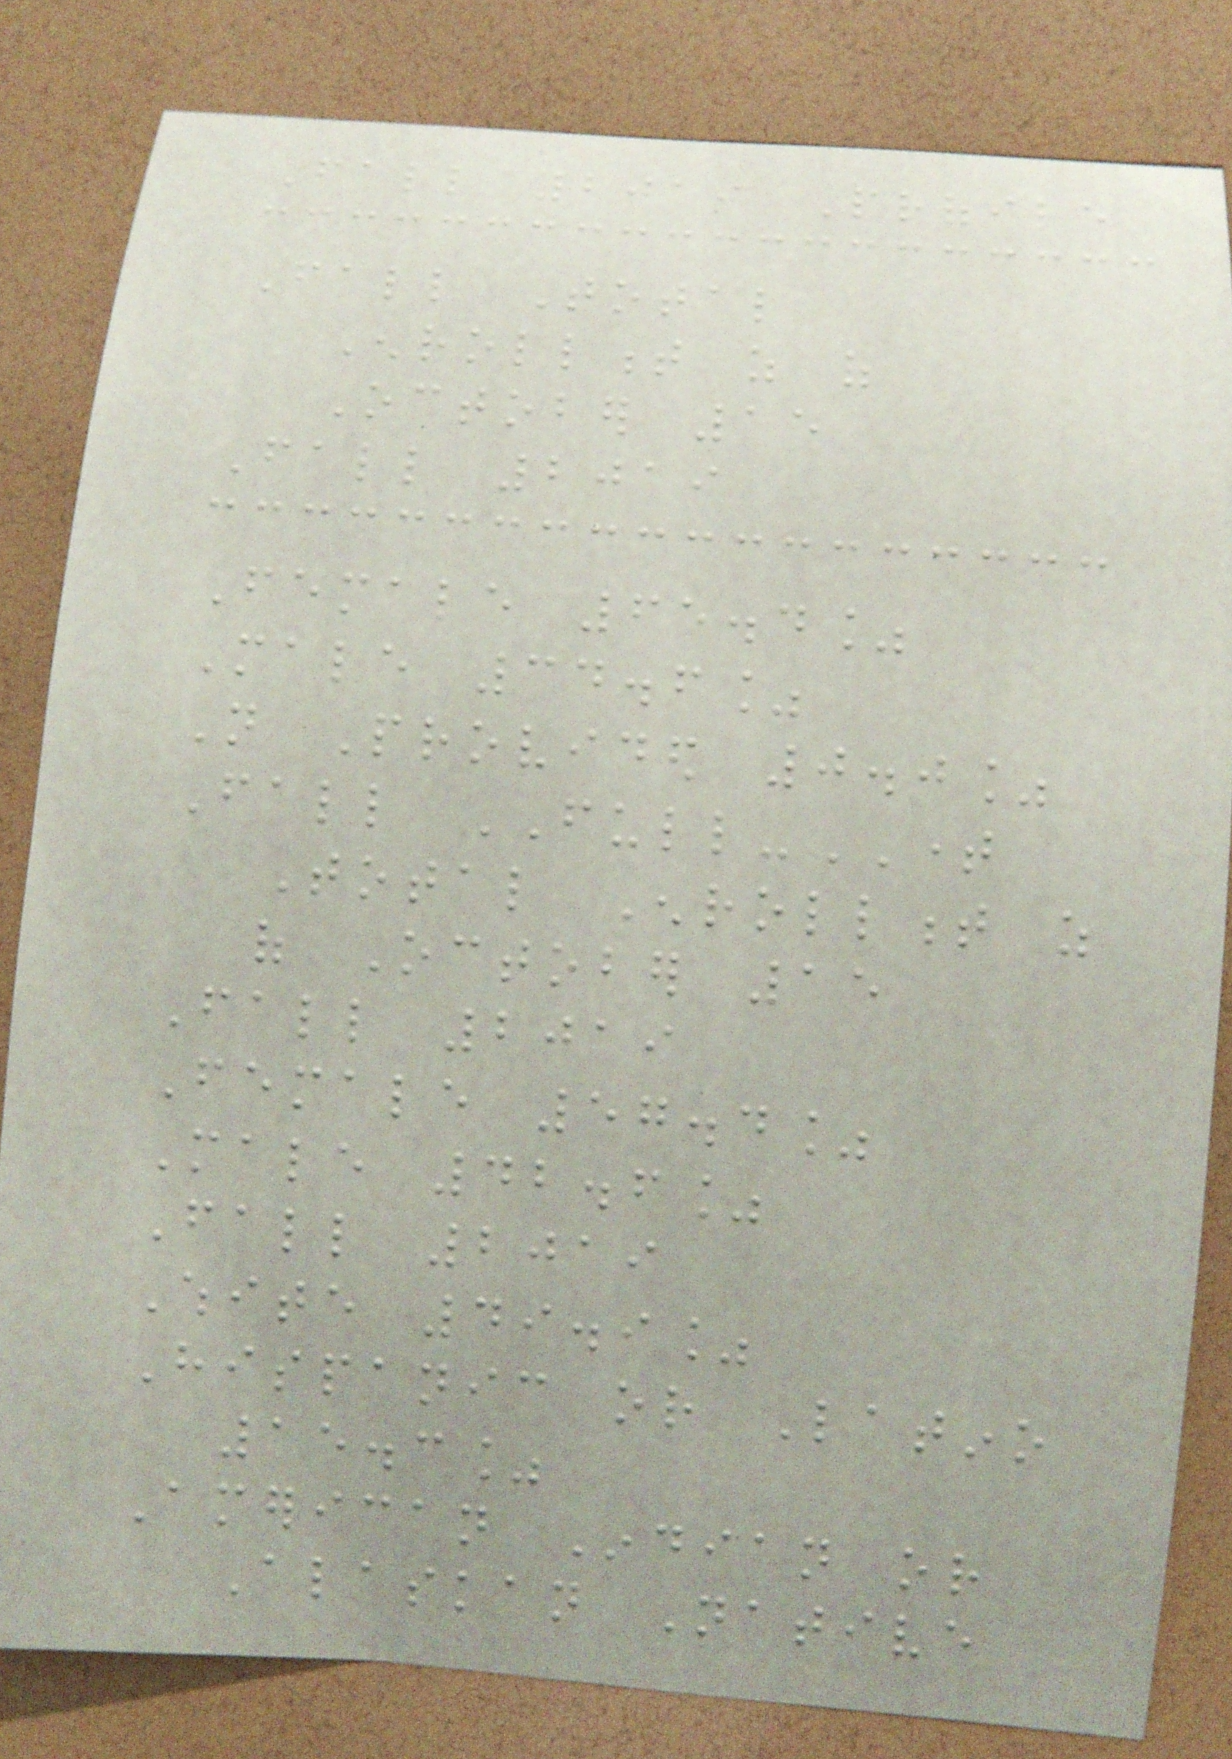Fall 2019 Profile
Fall Total
Enrollment as of
October 15
Fall 2019
Female 65.4%
Male 34.6%
Not Provided 0.0%
Fall FULL-TIME
Total Enrollment as
of October 15
Fall 2019
Female 57.4%
Male 42.6%
Fall 2019
White 49.9%
Hispanic or Latino
15.3%
American Indian or
Alaskan Native
